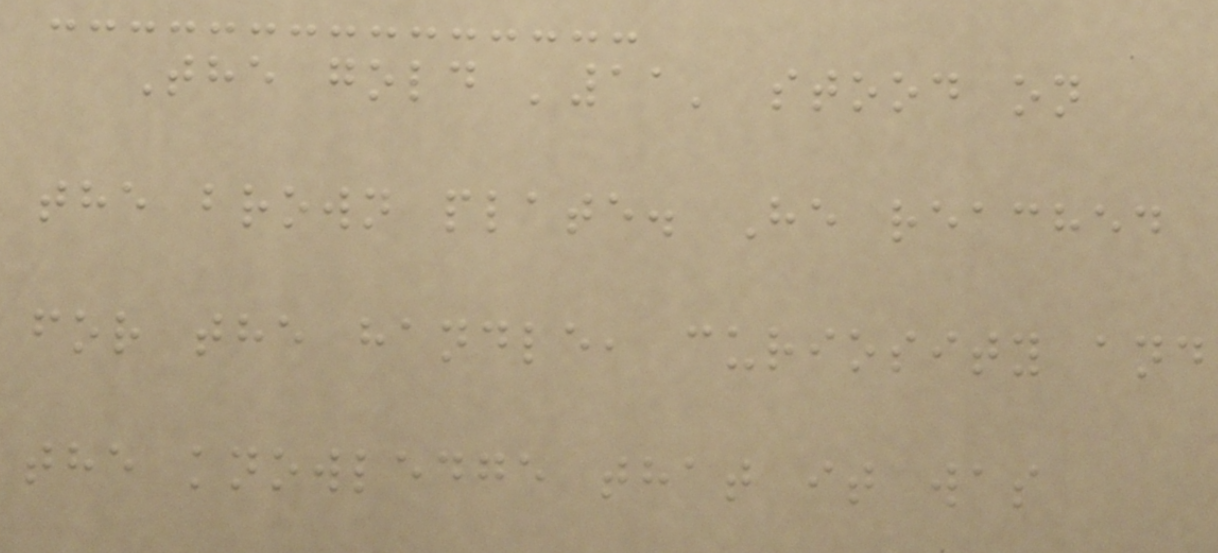The gold '11' stood on
the brown plate. He reached
for the handle, curiosity and
the knowledge that it was
